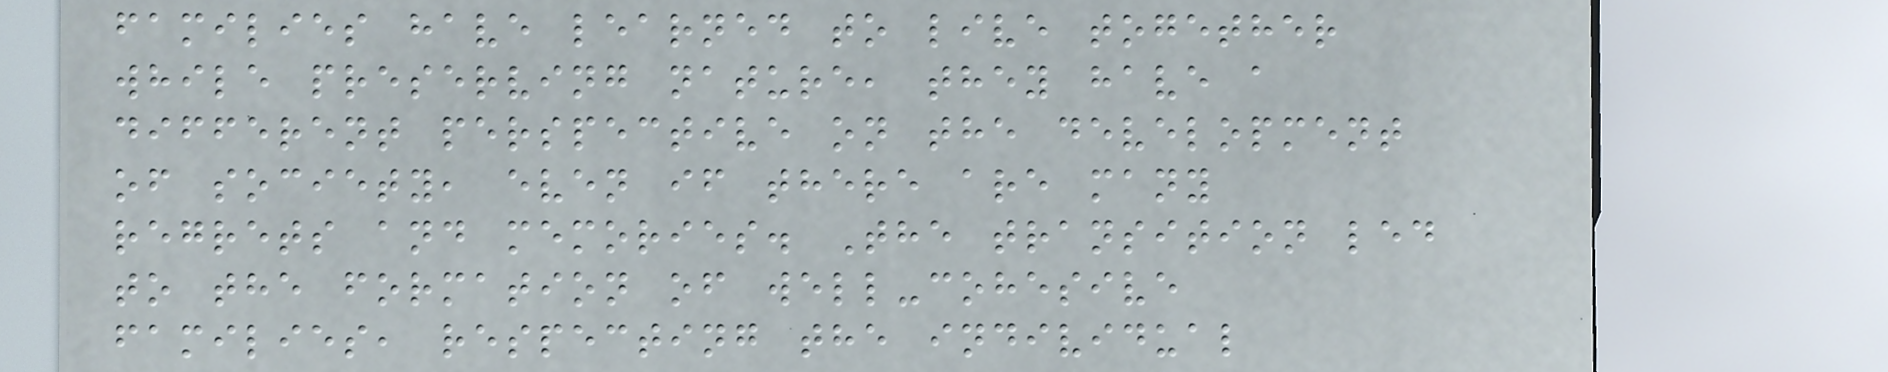families have learned to live together
while preserving nature, they have a
different perspective on the development
of society, even if there are many
regrets and memories. The transition led
to the formation of well-cohesive
families, respecting the individual
